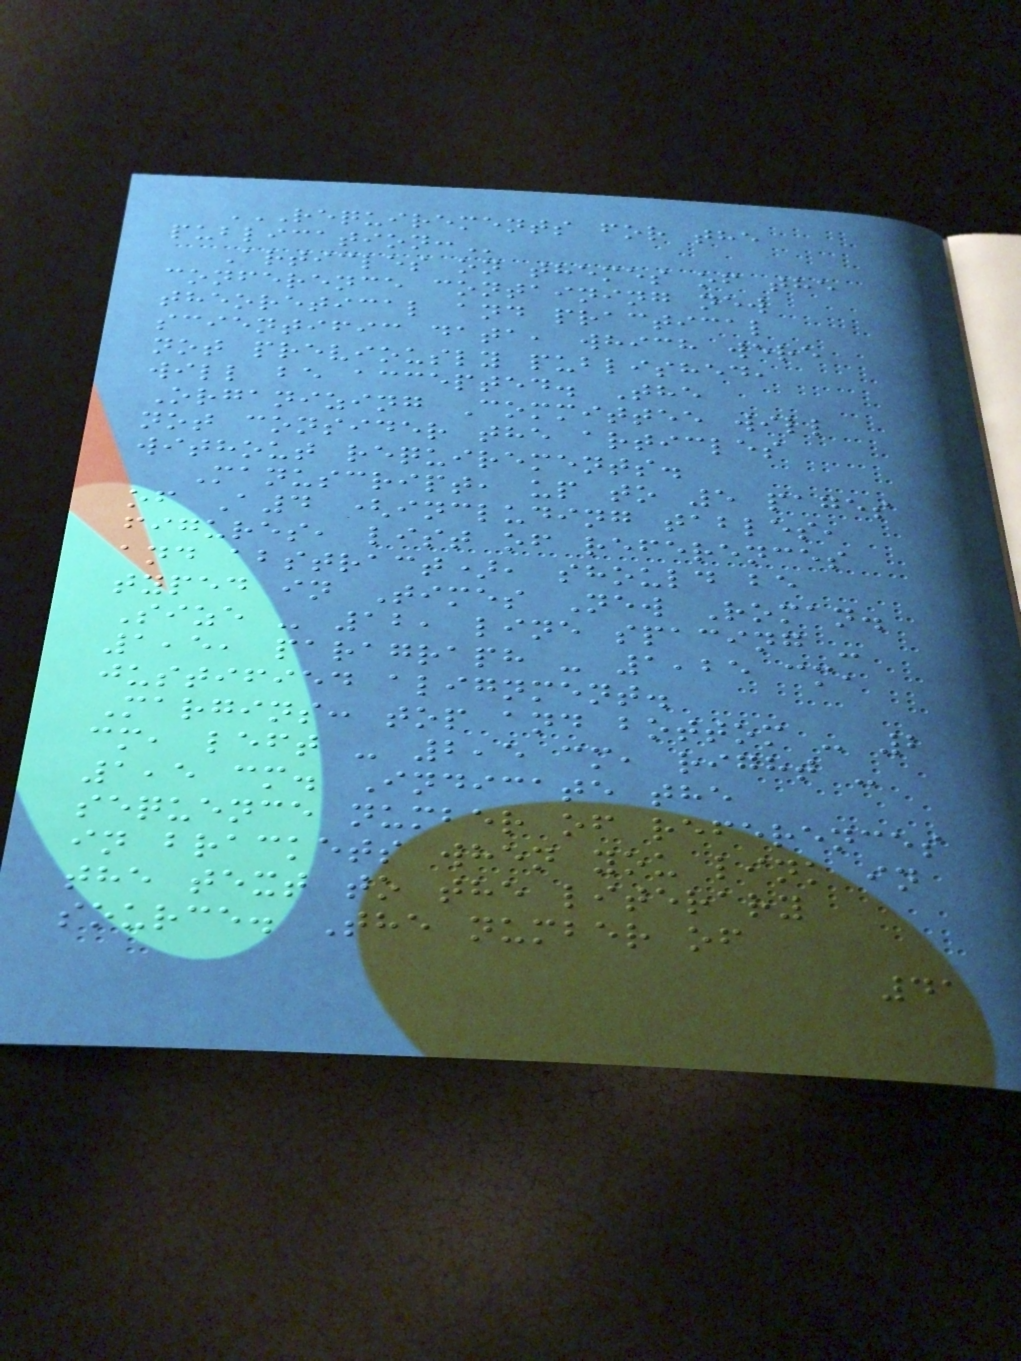REQUIREMENTS FOR THE
PUBLICATION:
Articles on themes of the
conference containing new
theoretical and practical
scientific data, which were
not previously published,
will be accepted. The
Organizing Committee will
not consider the articles
without requirements.
Manuscript, up to 5 pages
of A4 (including tables,
figures, list of references
and abstract), should be
typed in Times New Roman.
Size - 12, line spacing -
1,5, paragraph - 1,25 cm,
justified alignment.
Margins: top and bottom - 2
cm, left - 2,5 cm, right -
1,5 cm. Indicate the
sequence number of references
in brackets when you link in
the text to the literary
source. The number of
41
